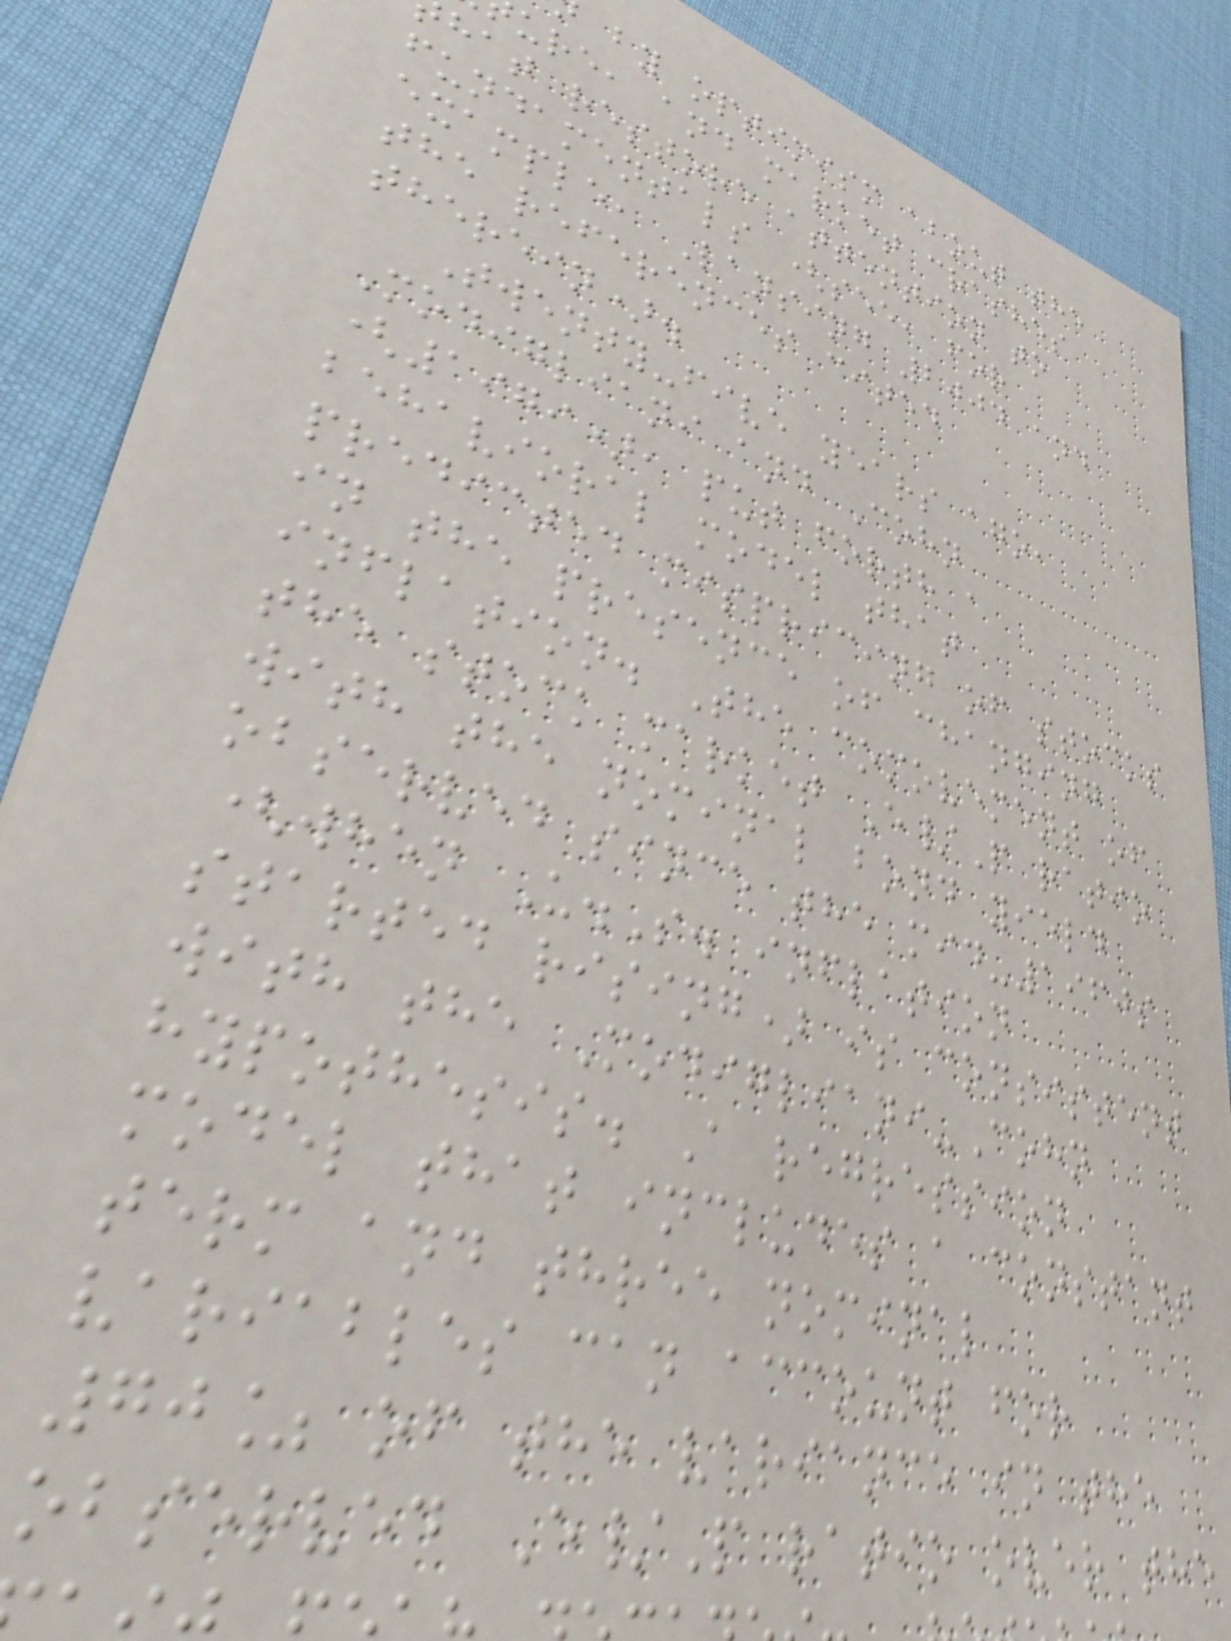by optimism about the
ure, and market crashes
hat restore attention to
fundamentals (see, for
example, Lansing 2004 and
the references cited
therein).
Twenty-five years ago,
Modigliani and Cohn
(1979), put forth a
behavioral model that
predicted mispricing of stocks
in the presence of changing
inflation. The comovement of
the stock market E/P ratio
with the nominal bond yield
observed since the mid-1960s
(when U.S. inflation
started rising) is consistent
with the Modigliani-Cohn
hypothesis. A regression
model that includes a constant
term and three nominal
variables can account for
70% of the variance in the
observed E/P ratio over the
